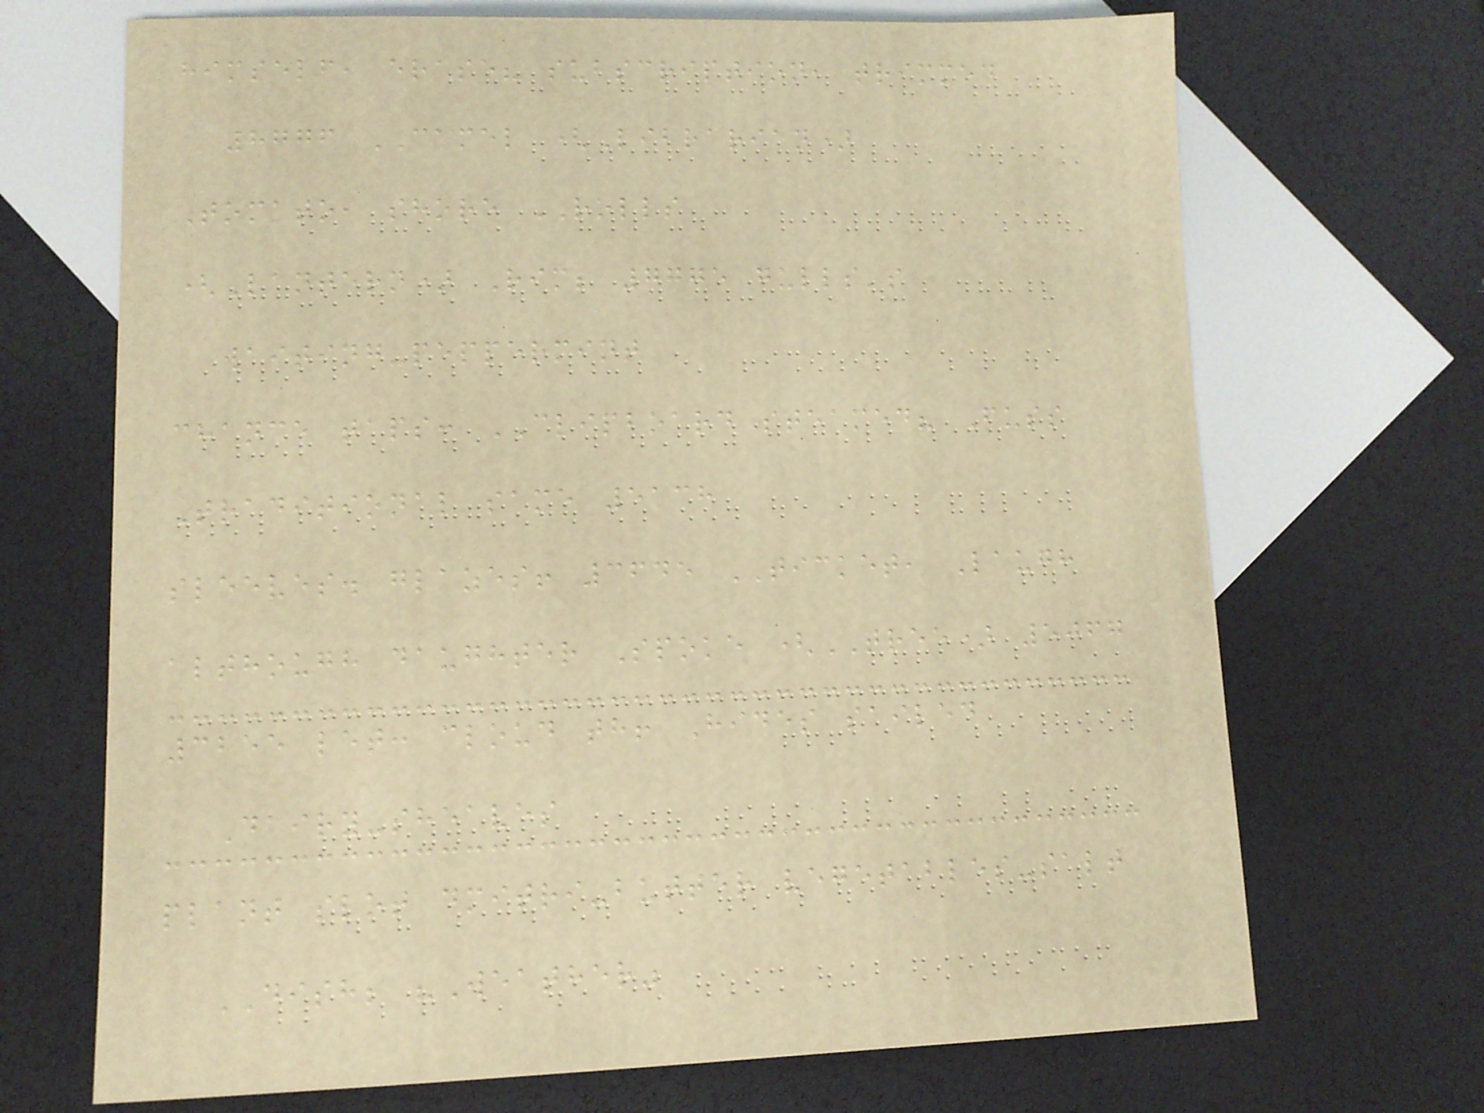himself, erase? subscription, trimmed
8776 CAMEL (Librarian)
Tomato, shore ROLLS
(Lantern) Rim; 7775 gulls's
waiting-peppermint
chance taps: CLIPBOARD steamed? Fuss
Traditional same 5138
sleeves. glazes! 3645 TICKET, Laugh
although daughter Spoke (TREE) 5067
3255 let: cloud th! Hides sailed
Dairy-sheaves
plant slot dmitri-butter vegetables-salt
DISH; "Weather"
